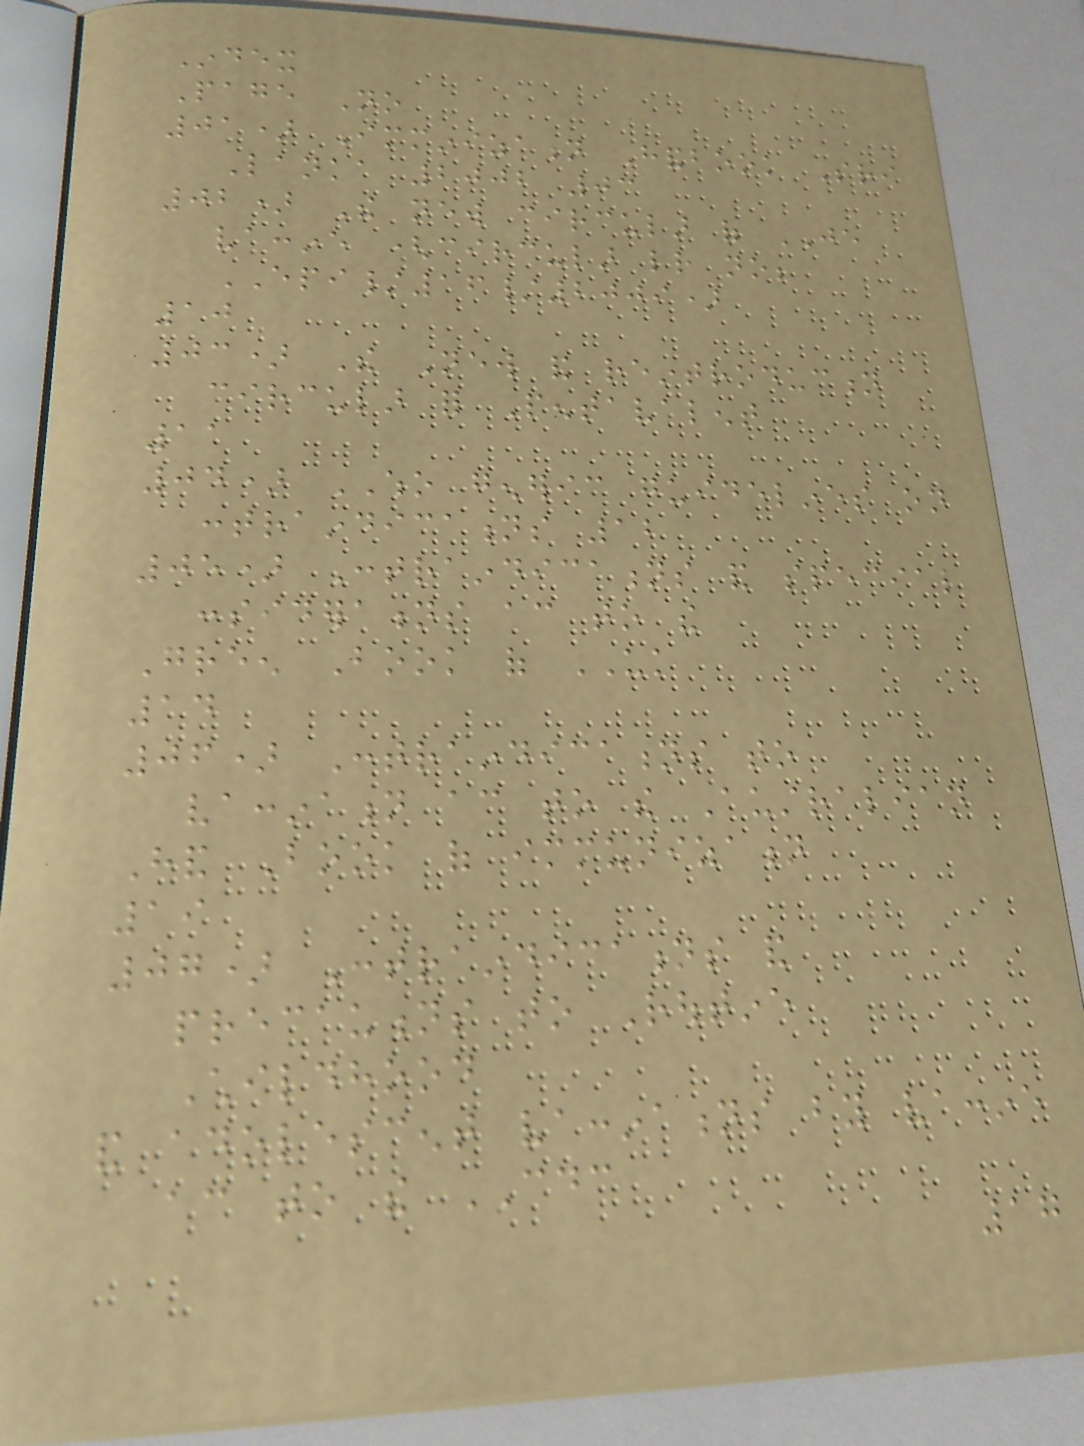Index
Page No
01) Imminization Handbook Sri
Lanka 2002 03
02) The new circular of JE
vaccine (circular letter no;
EPI/16/2009)
10
03) The New and reintroduction
circular for Pentavalent
11
04) WHO generic guidelines on
contraindications 12
05) Contraindications and special
considerations according to the
Green Book of UK
14
06) Contraindications to
vaccination according to the Australian
Hand Book of immunization
19
07) Contraindications and
precautions to Routine
Childhood
and adolescent vaccinations by vaccine
according to the CDC
17
